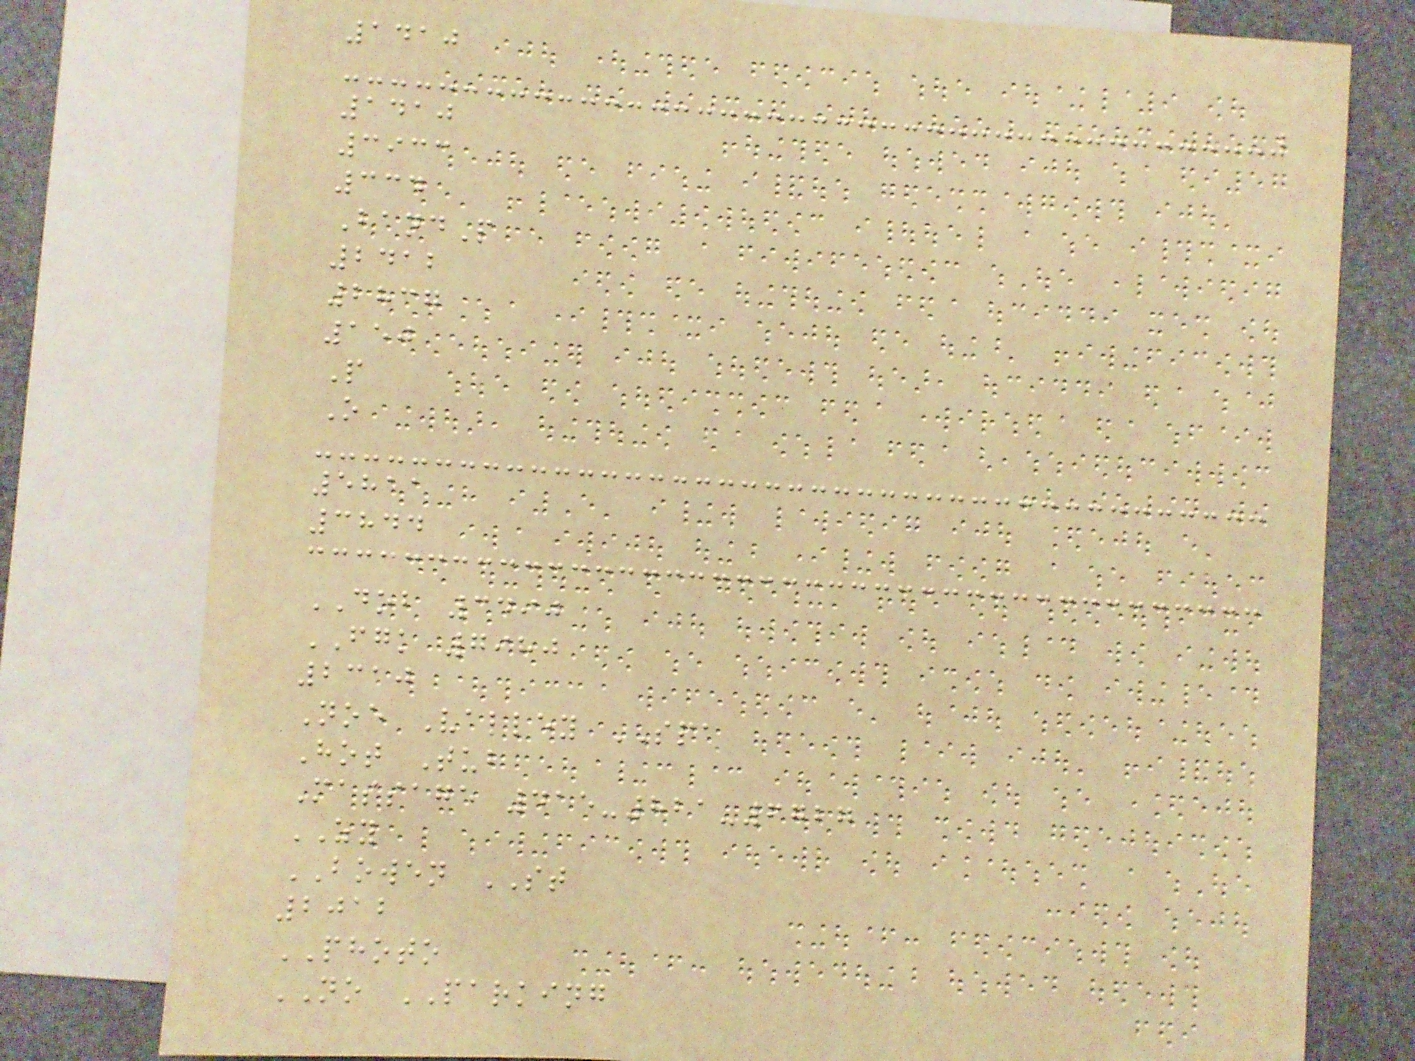1410
1410
3933
334
BandP
2412
2837
150
P
O
5811
3844
DOB 3490
FGK 7980
2310
Noe Valley SPA
Hot Tub
Massage 415-821-6727
ZY
BOWEN ST
2012
PHOTO
NO PARKING
